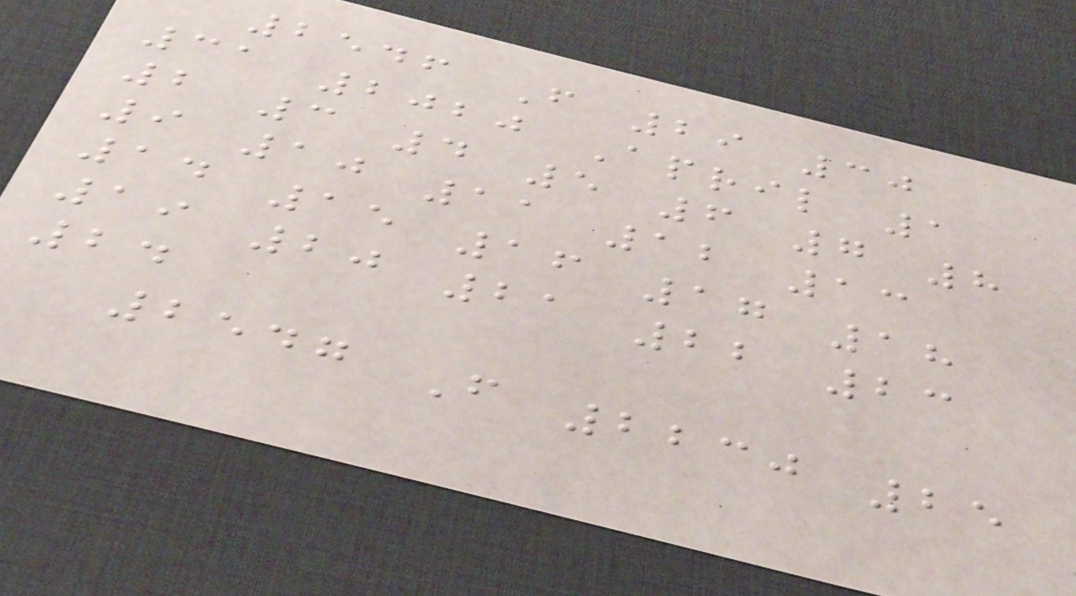2546 F 29 30
31 2020 April 1
2 3 4 5 6 7 8
9 10 11 12 13
14 15 16 17 18
19 20 21 22 23
24
2547 F 2230 25
